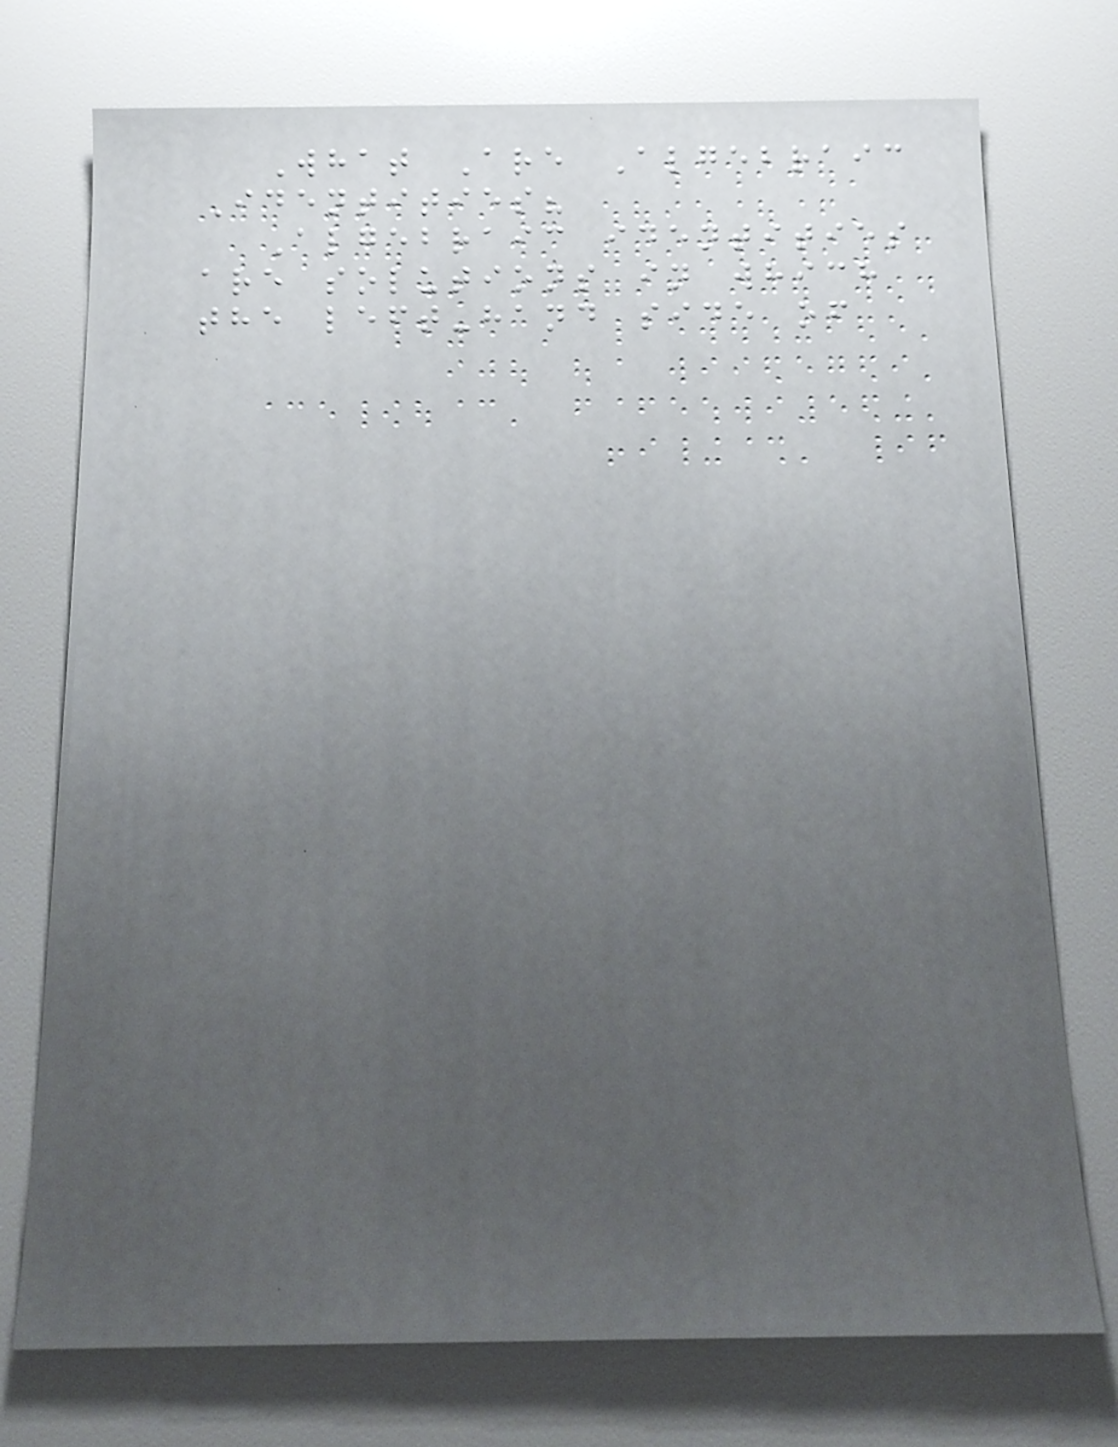What Are Algebraic
Identities?
Algebraic identities
are solutions in which
the left-hand side of
